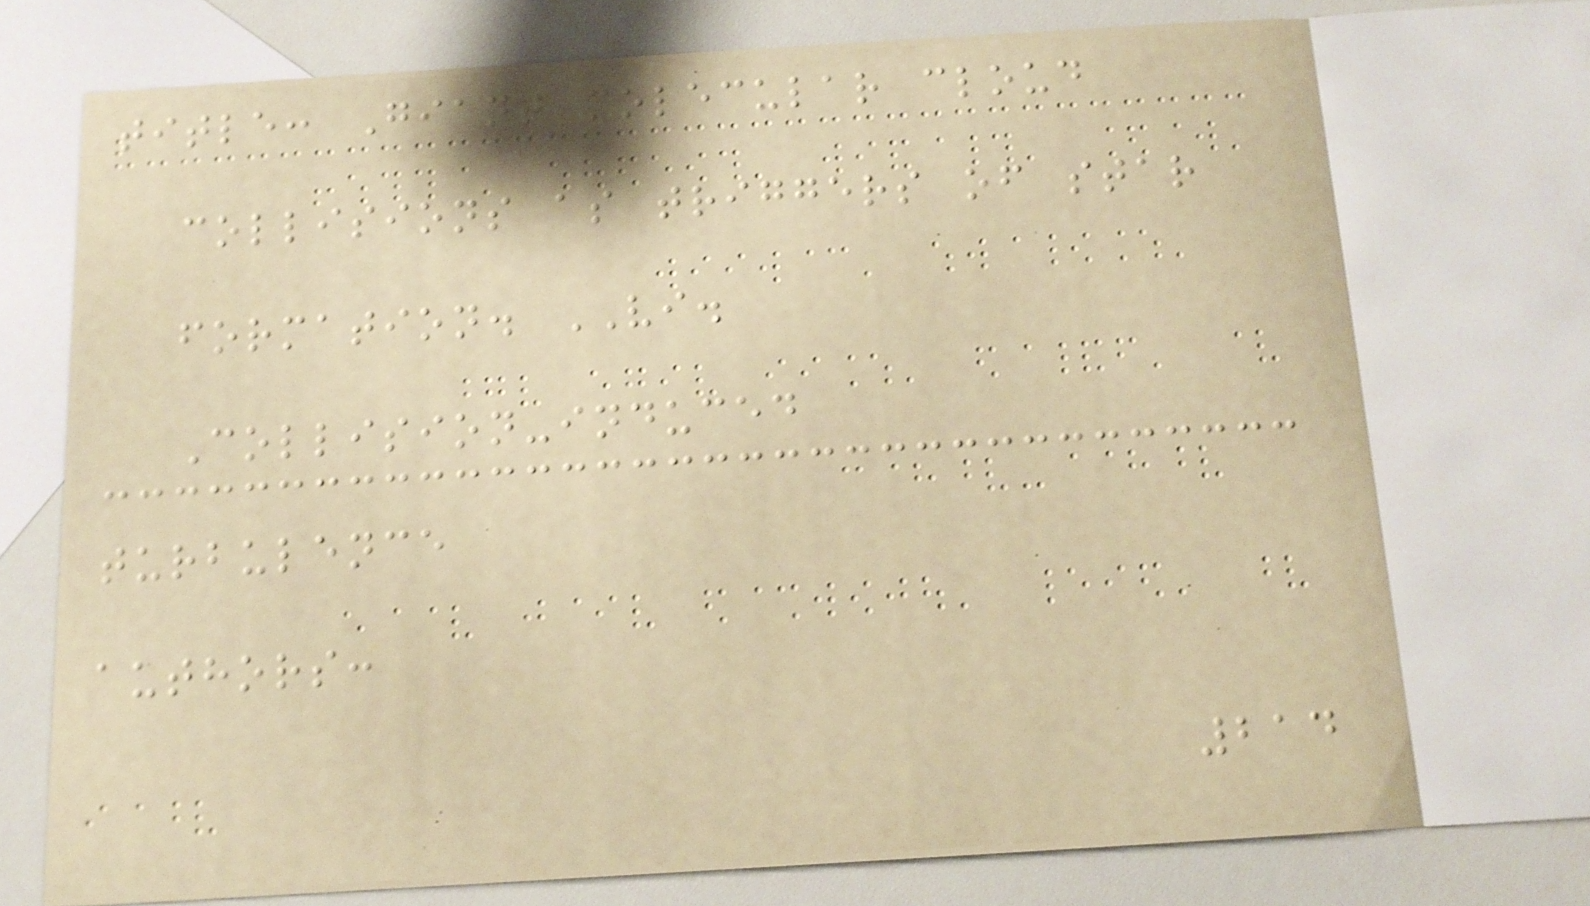title: Giant molecular cloud
collisions as triggers of star
formation. VI.
Collision-induced
turbulence
authors:
214
